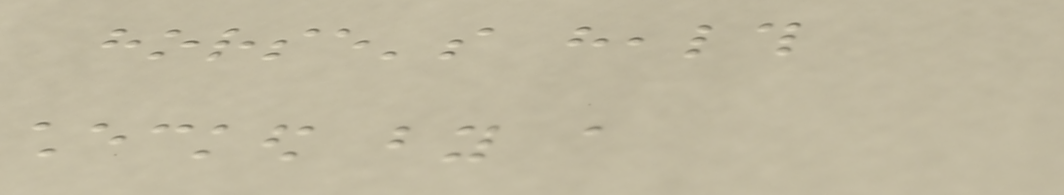horse's health
checked by a
